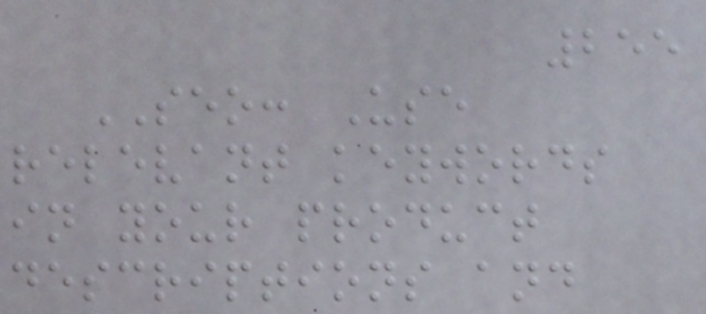255
SEO: Use
relevant keywords
in your product
descriptions and
